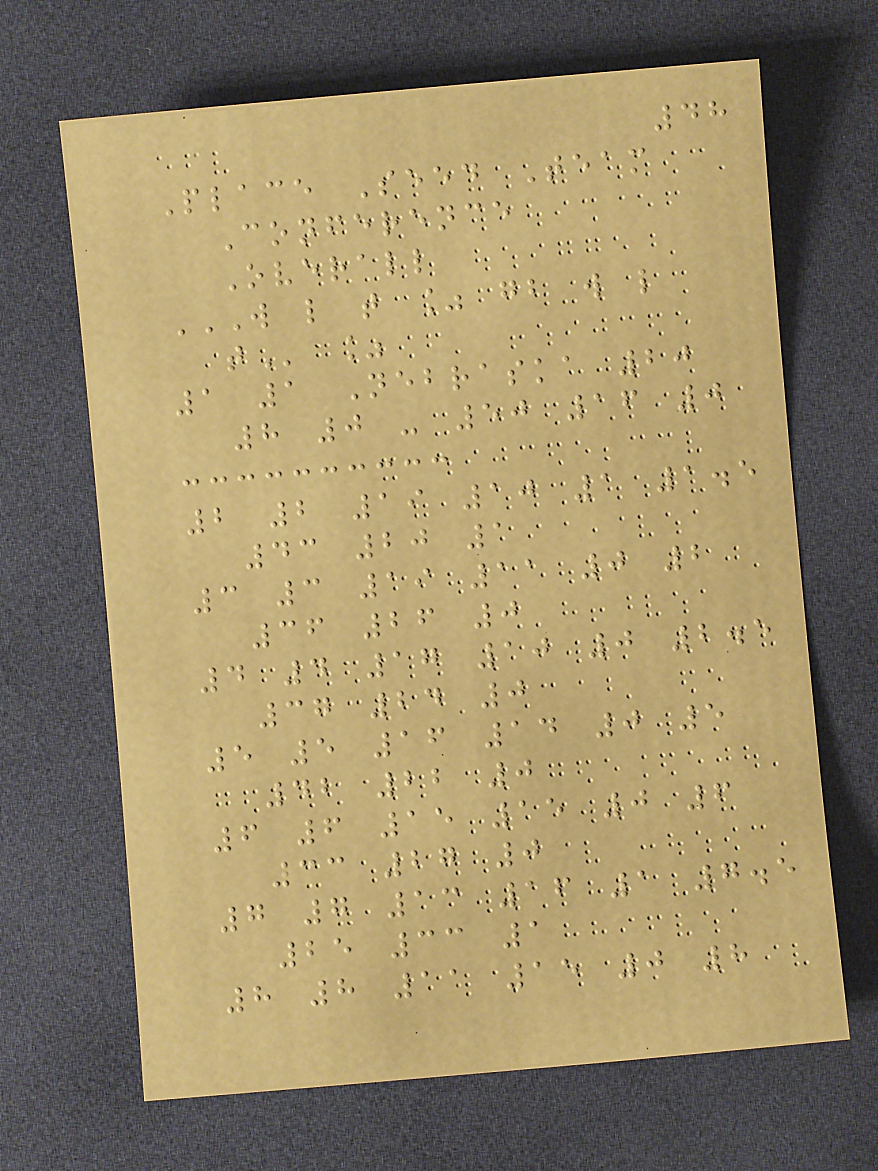48
Place Seed Team
Conference
Overall
W L T % GB W L
T %
1 1 Nebraska 20
8 0 - 50 16 0
2 2 19 10 1 1.5
43 20 1
3 3 19 11 0 2
36 26 0
4 4 17 10 0 2.5
37 24 0
5 5 16 14 0 5
42 22 0
6 6 15 15 0 6
33 27 0
7 7 13 16 1 7.5
25 33 1
8 8 11 15 0 8
